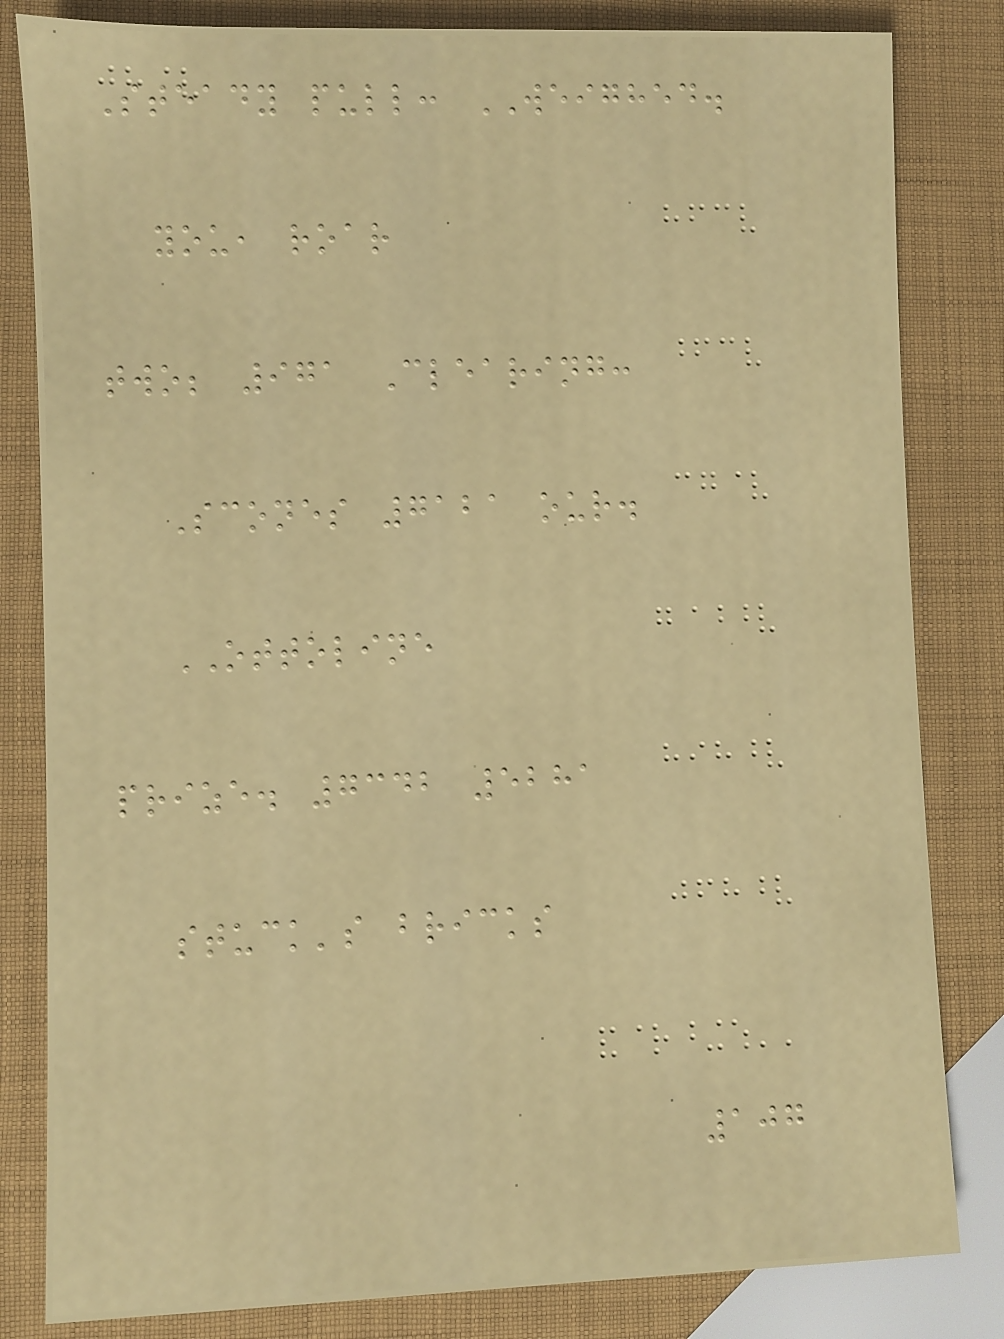Steady pull: WEIGHED.
you, roar
two; 971 Clearing:
Scones 7121 our.
OTTOLINE
prize. 7342 5281
stuck's bricks
107
